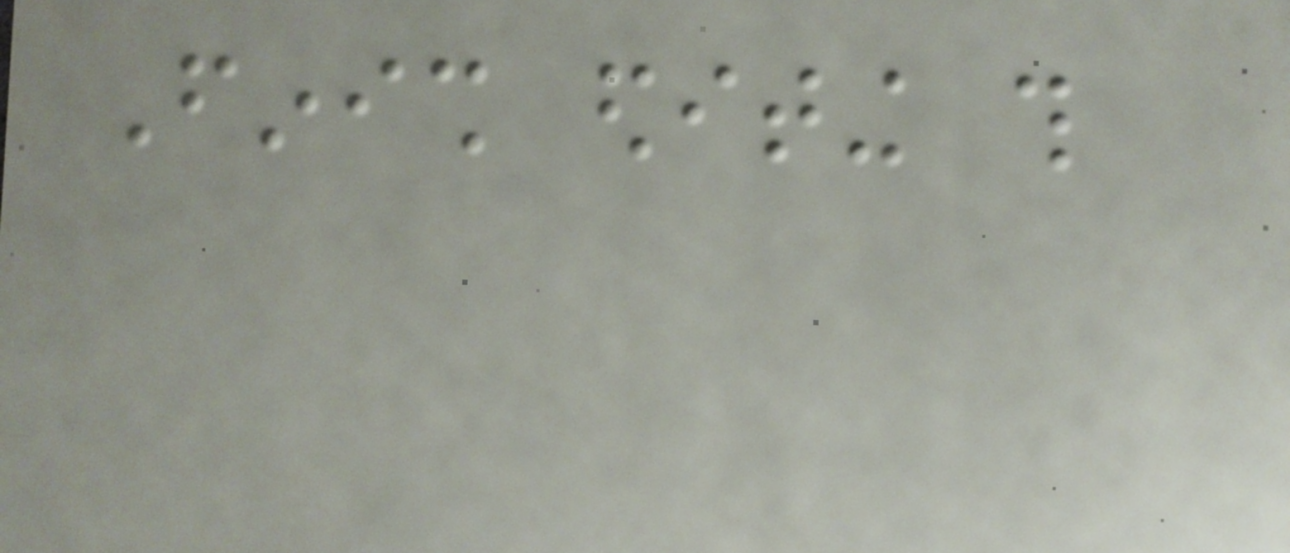Finish editing this
